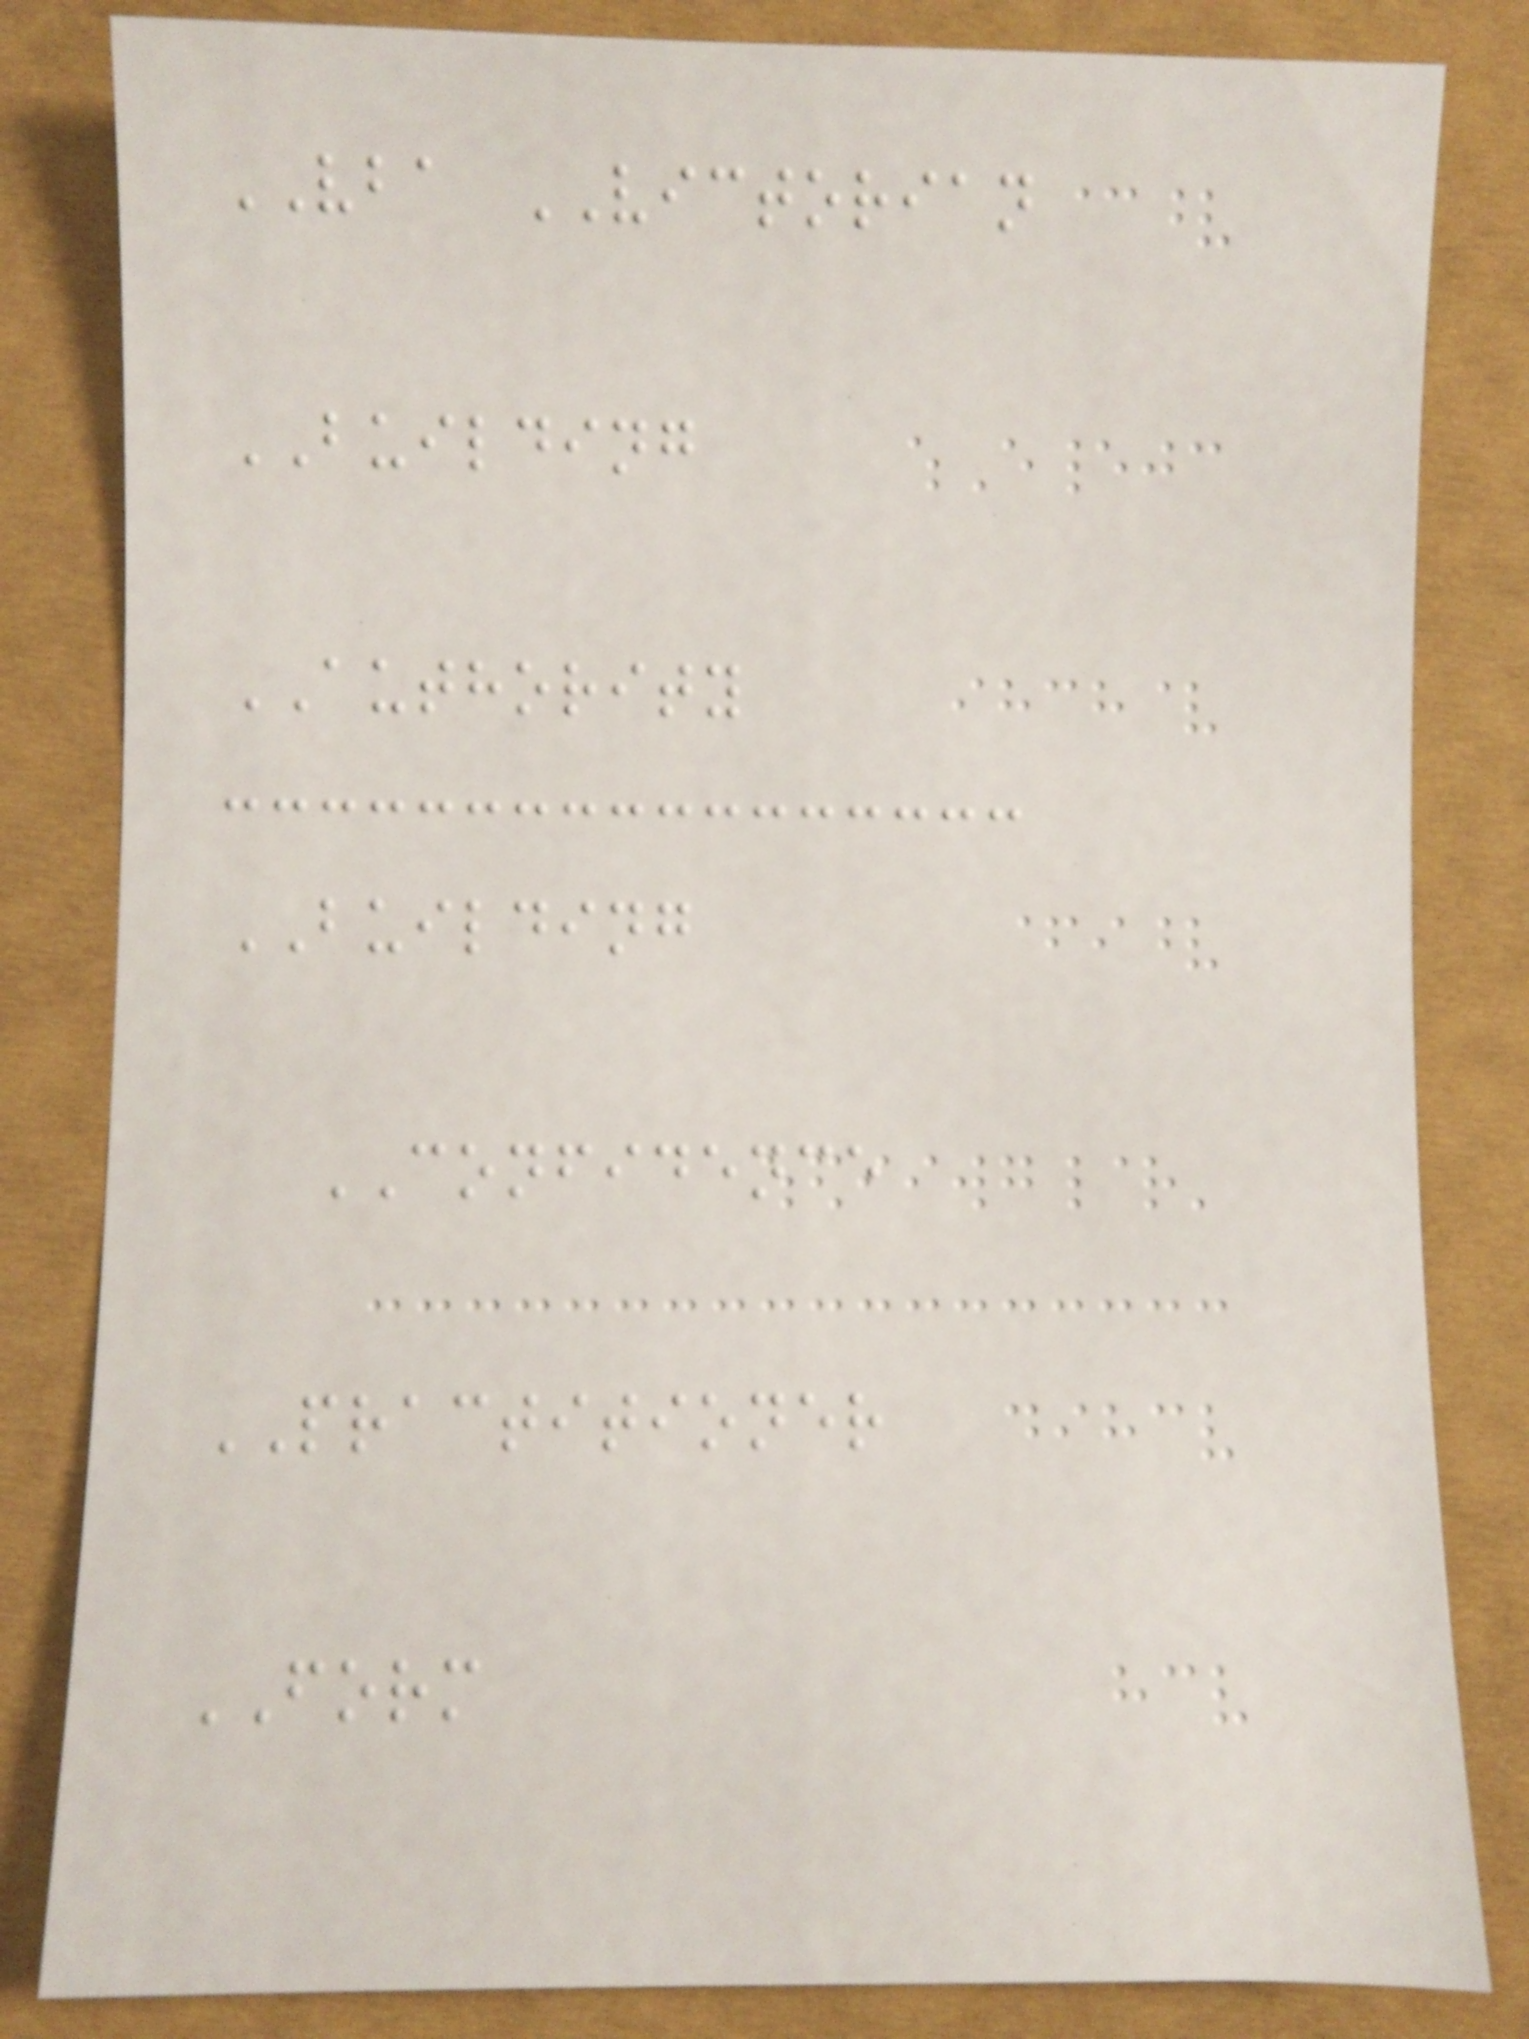VBA VICTORIAN
BUILDING
AUTHORITY
BUILDING
CONFIDENCE
PRACTITIONER
FORM
